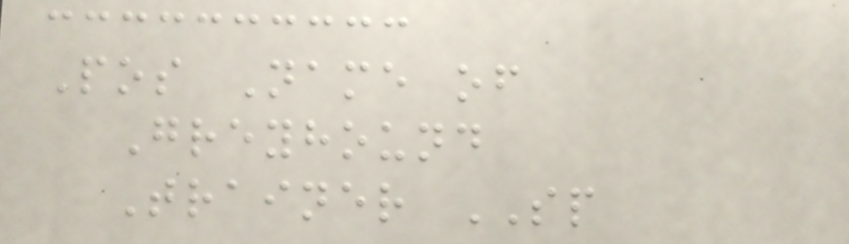Pos Name of
Greyhound
Trainer SP
